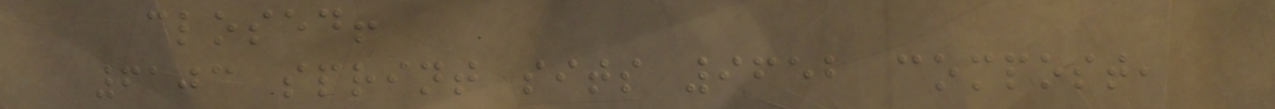closed!
6103 sprint sits 9652 compost,
